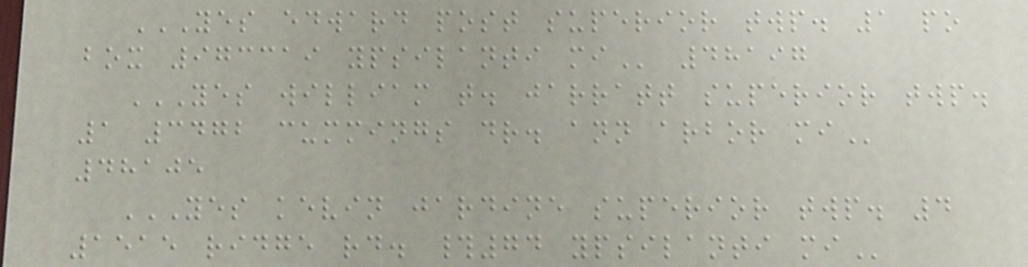YES EDWARD POST SUPERIOR TWP. 1 PO
BOX 973319 YPSILANTI MI 48197
YES WILLIAM T. JARRATT SUPERIOR TWP.
1 3472 CUMMINGS DR. ANN ARBOR MI
48105
YES KEVIN JARDINE SUPERIOR TWP. 4
1515 RIDGE RD. #74 YPSILANTI MI
